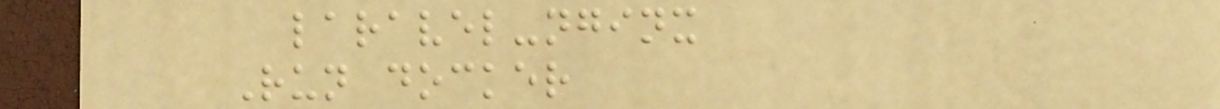laravel-nginx
Run docker
